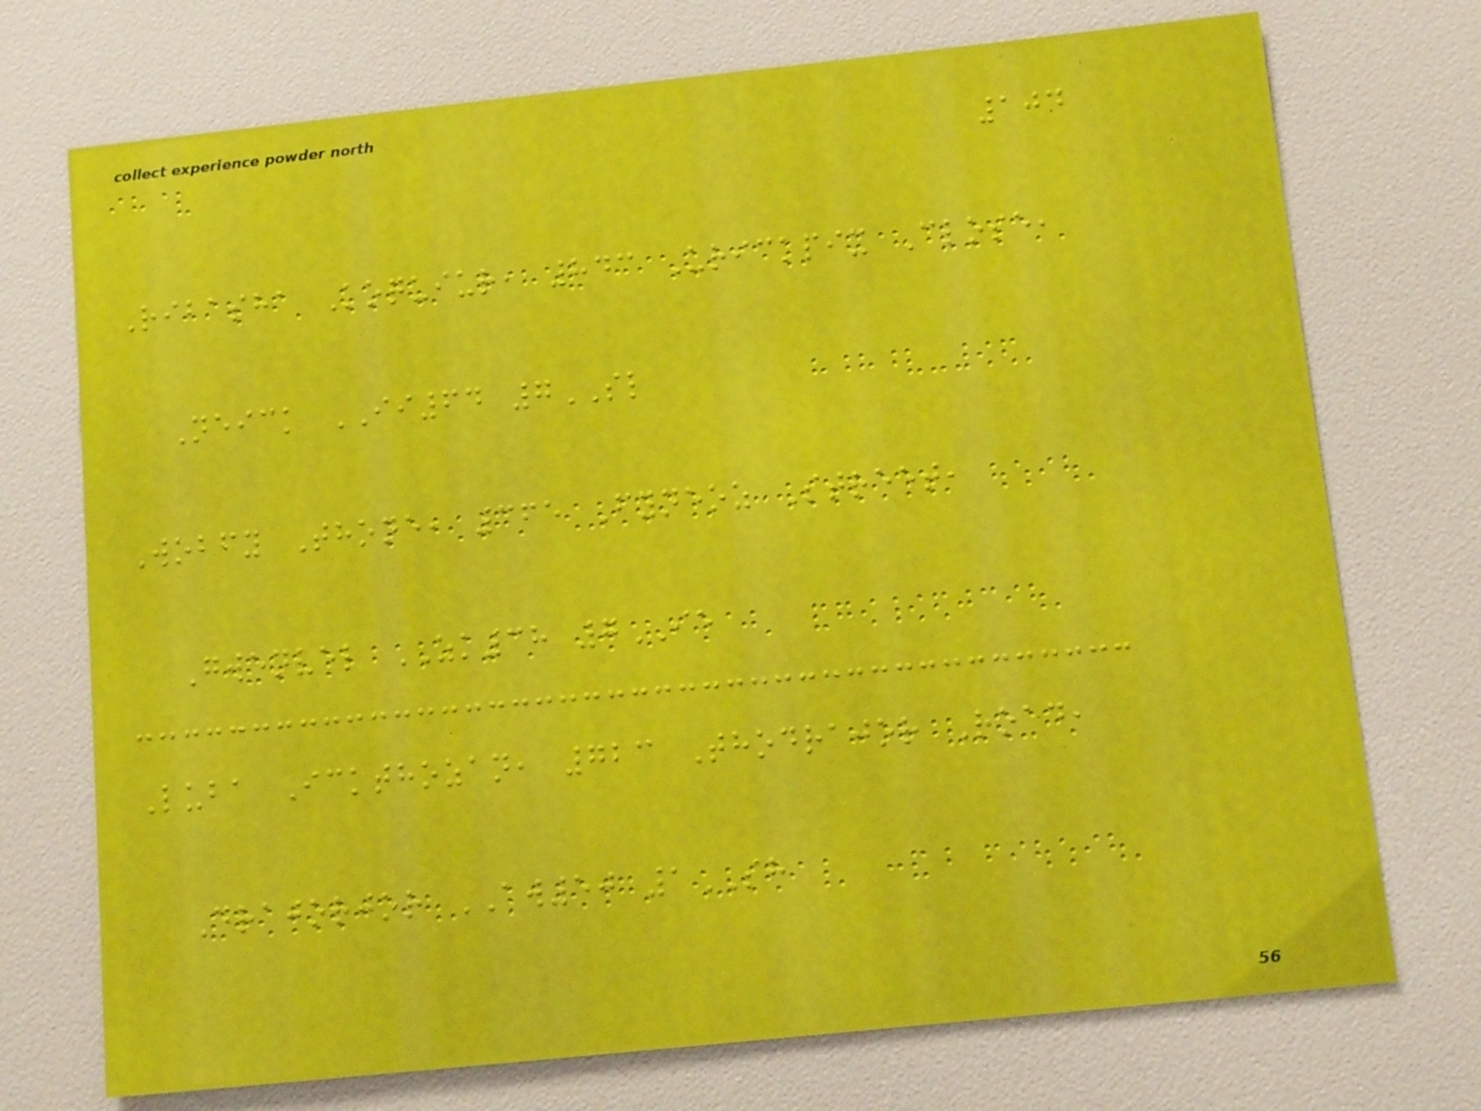104
Ribasha Koquiur, 843 Urickpix Close,
Neick II64 7SL
Wobfy Thone, 365 Fyneoz Street,
Gwenvel ZK38 7IE
Luba Ickthozan, 723 Thodrajor Road,
Drajorjor AW50 1SH
